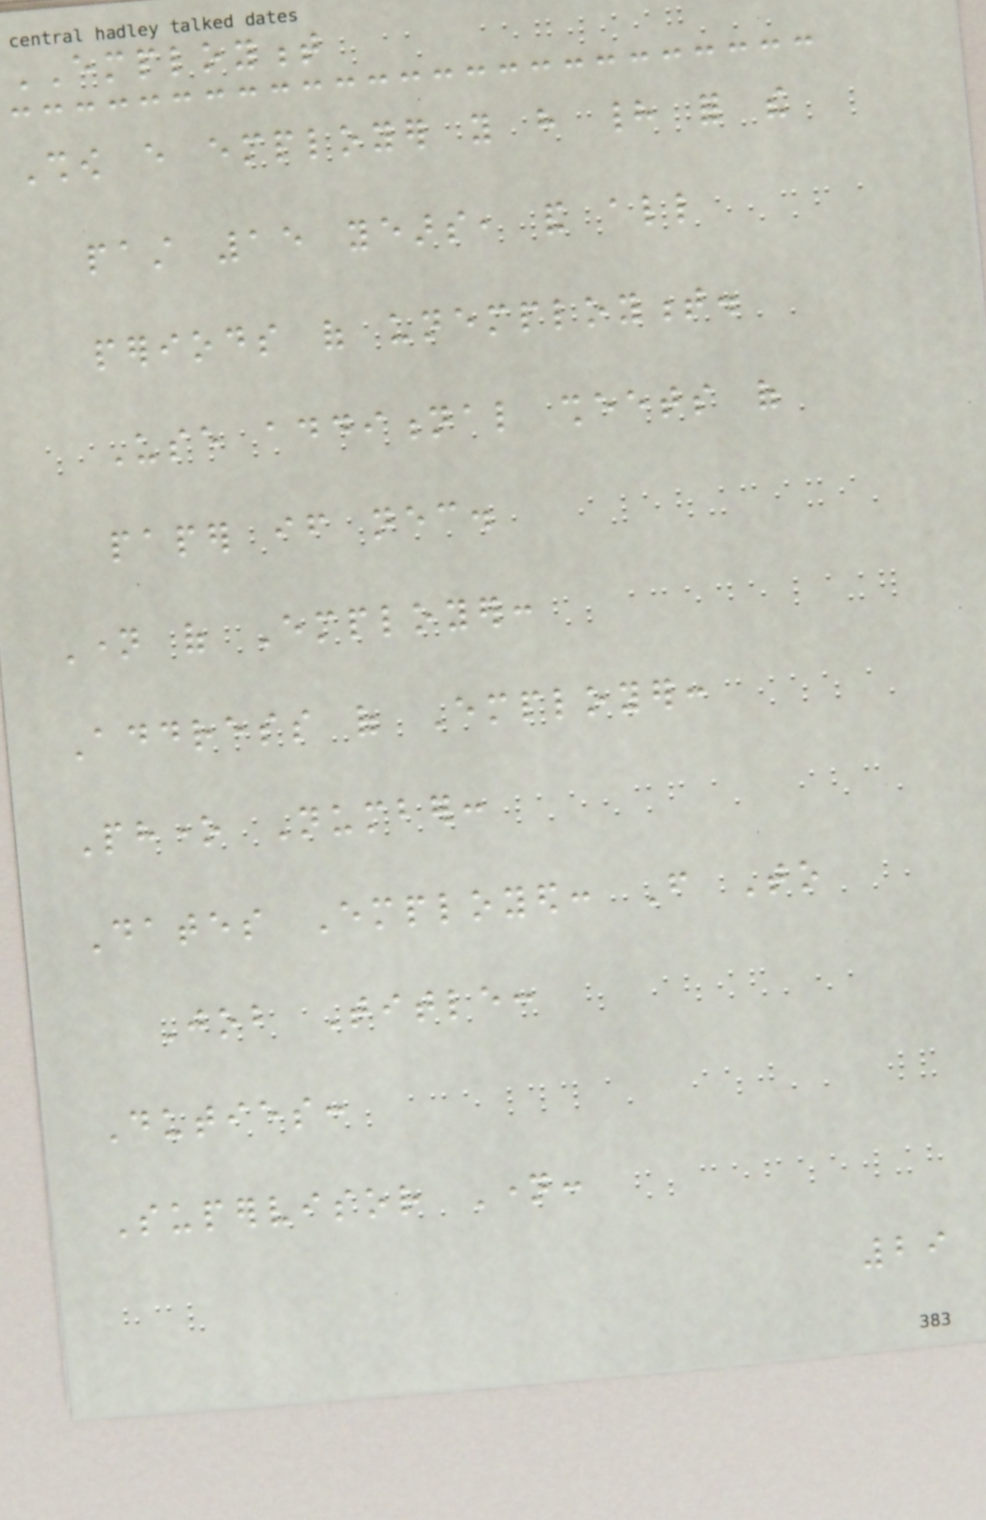EMPLOYMENT
Show every employer you have had for the
past 15 years, and all
periods of unemployment.
Use additional sheets of
paper if necessary.
Name of Employer:
Address of Employer:
Phone Number:
Dates Employed: From To
Job Title:
Duties:
Supervisor Name:
29
